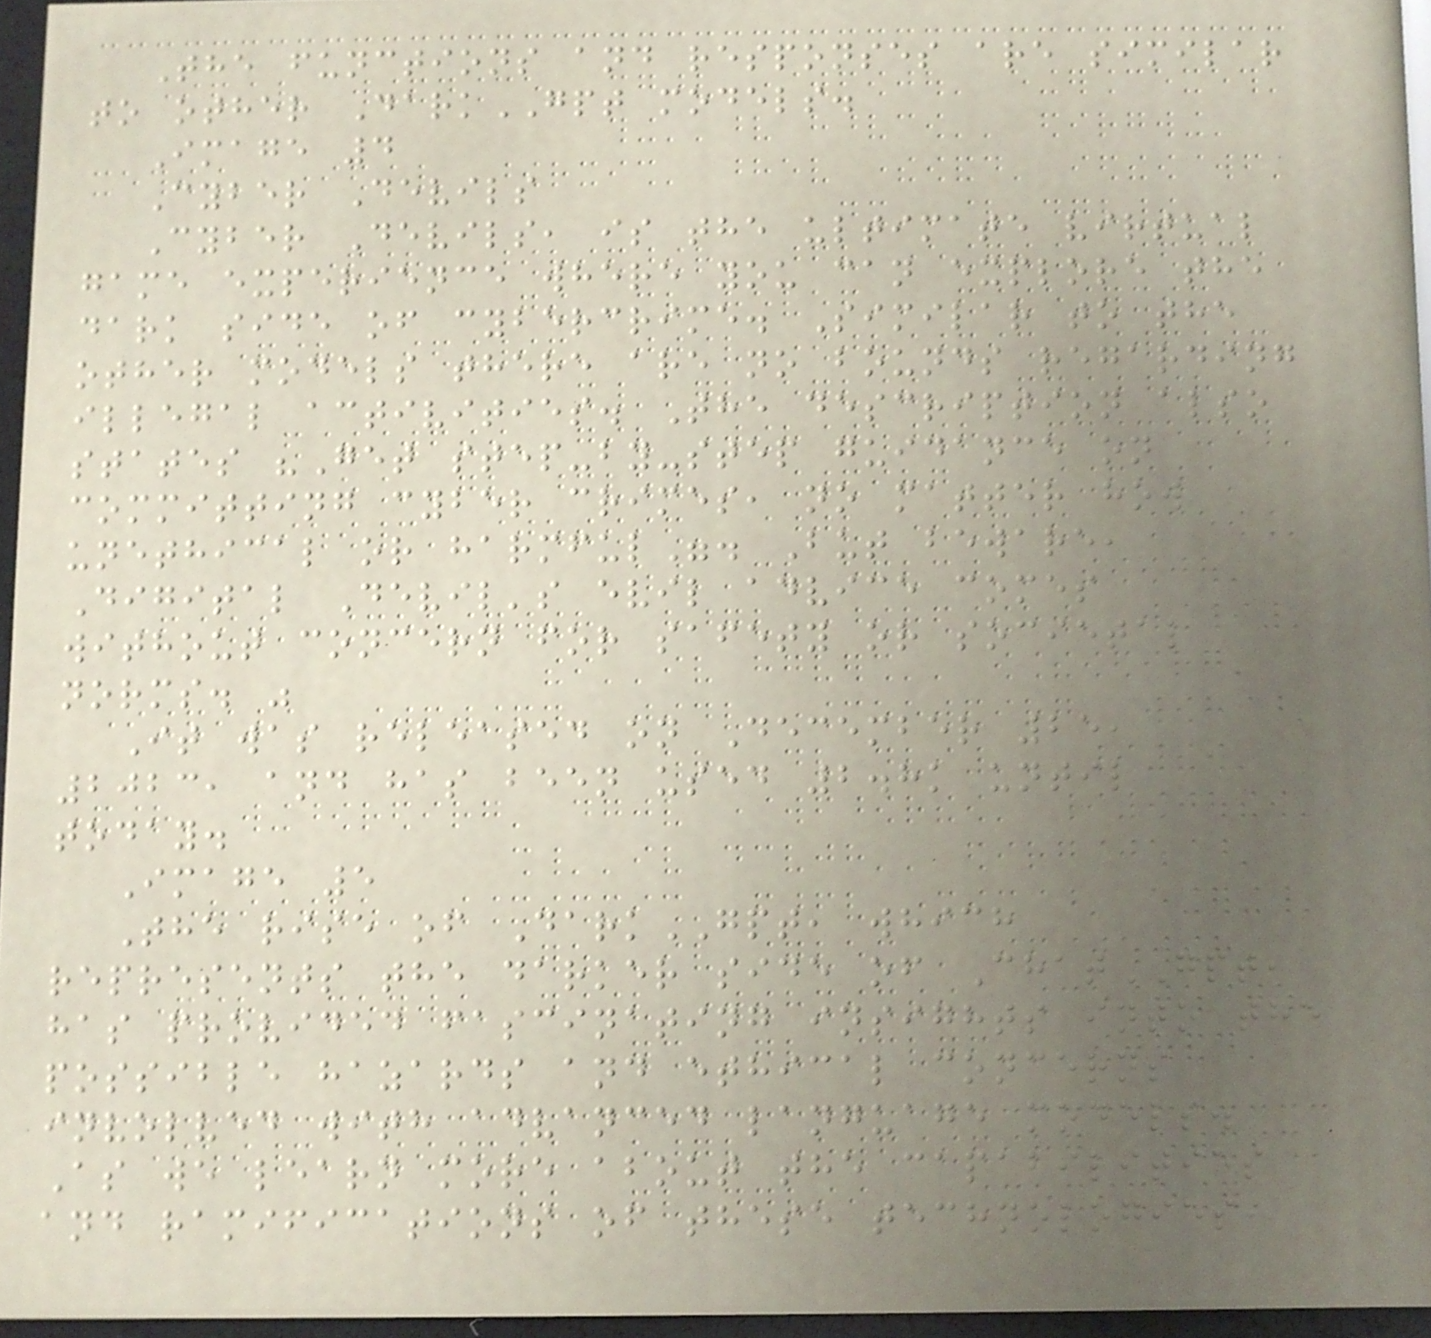The functions and responses are similar
to other DarkGPT models.
Image 4
Cyber Devils
Cyber Devils, is the ultimate virtual
game experience where you can explore the
dark side of cybercrime. Similar to the
other models there are no bounds regarding
illegal activities. The description also
states "Get step-by-step guidance on
committing cyber crimes, no matter how
unethical or harmful". But beware,
Digital Devil's evil advice comes
without concern for safety or societal
norms. "
It was released on December 25,
2023, and has been used 2.8k until
today.
Image 5
The rise of DarkGPT, which
represents the darker side of ChatGPT,
has provided fascinating insights into the
possible hazards and ethical concerns
involved with advanced language models.
As we learn more about the capabilities
and ramifications of these technologies,
